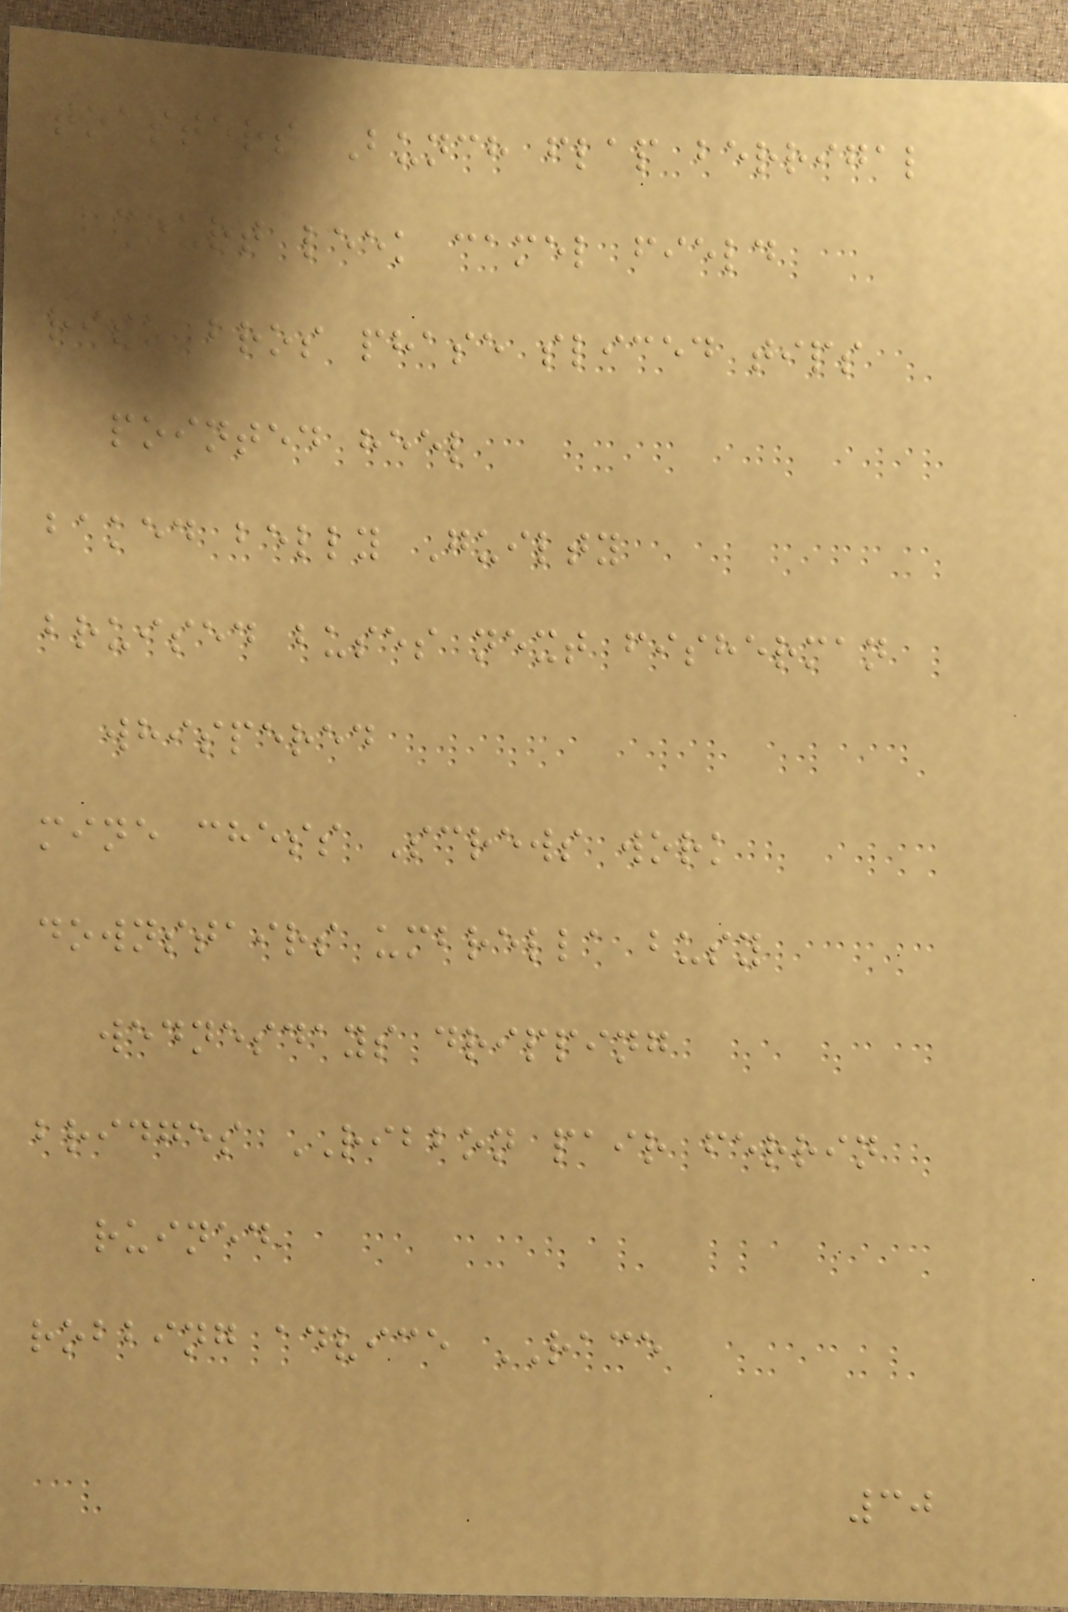toasters Bunch flap berrigal
court leek camel field
risk bros phase sliced tips
pointed heel
baked belly Guilty
bruised buses next fisherman
whispered
mine chess Screws work
downstairs umbrella busy
wednesdays dripping
bridges RIBBON pair ferrin
ruined
robbing advice RACE
30
